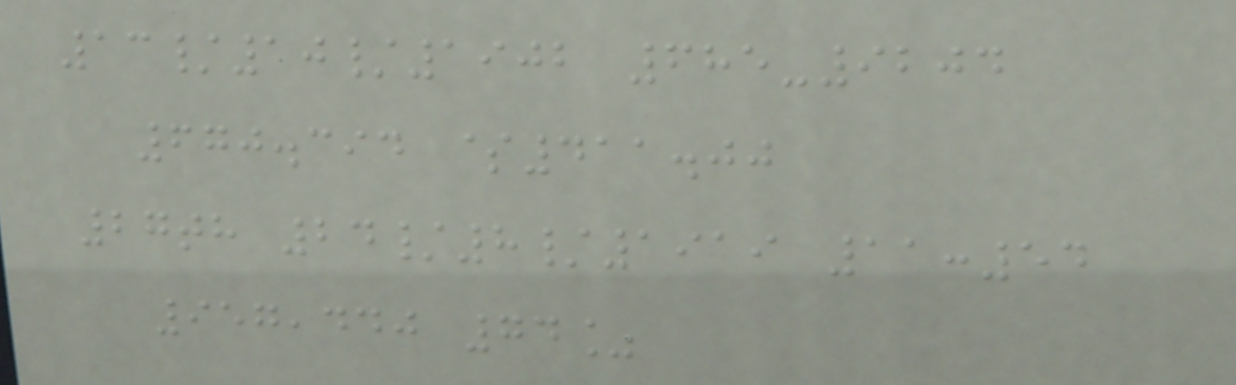13/10/1902 685-9204
670.394 $411.00
27th 24/8/1919 11:54
957,440 74%
